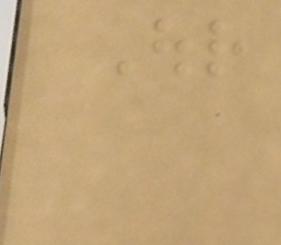Our
